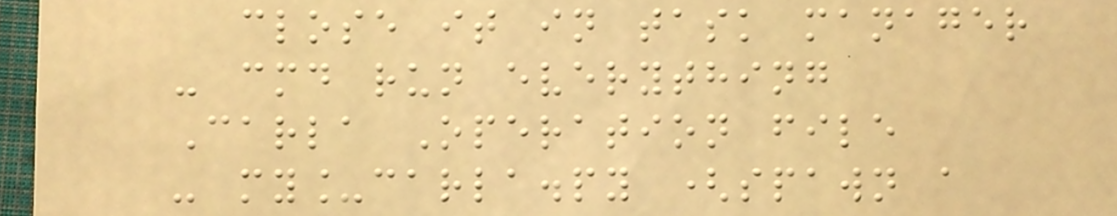close it in task manager
- cmd run everything
Carla Operation file
- my_carla.py (spawn a
